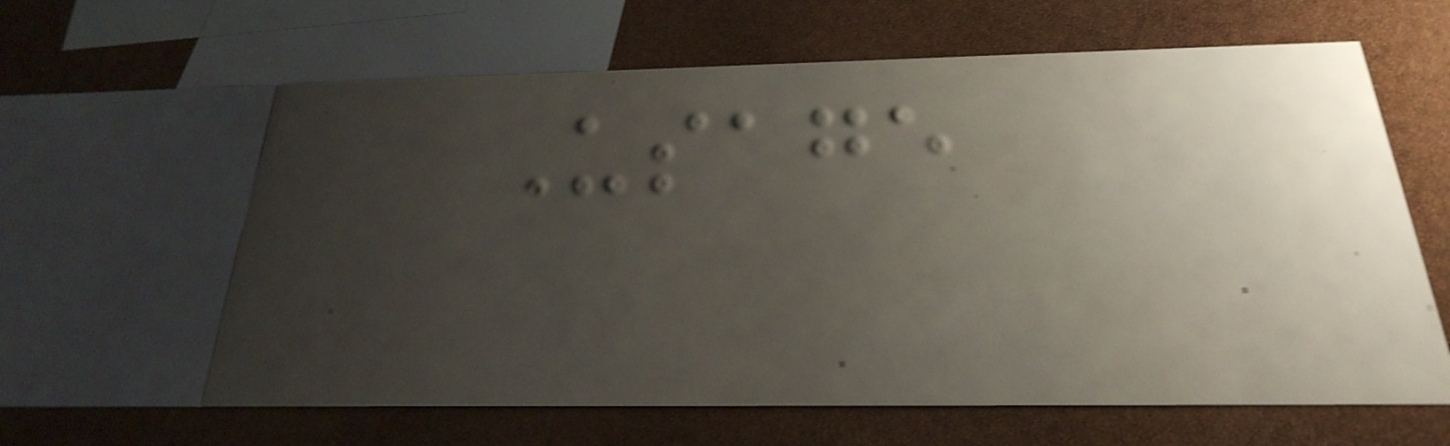Usage
